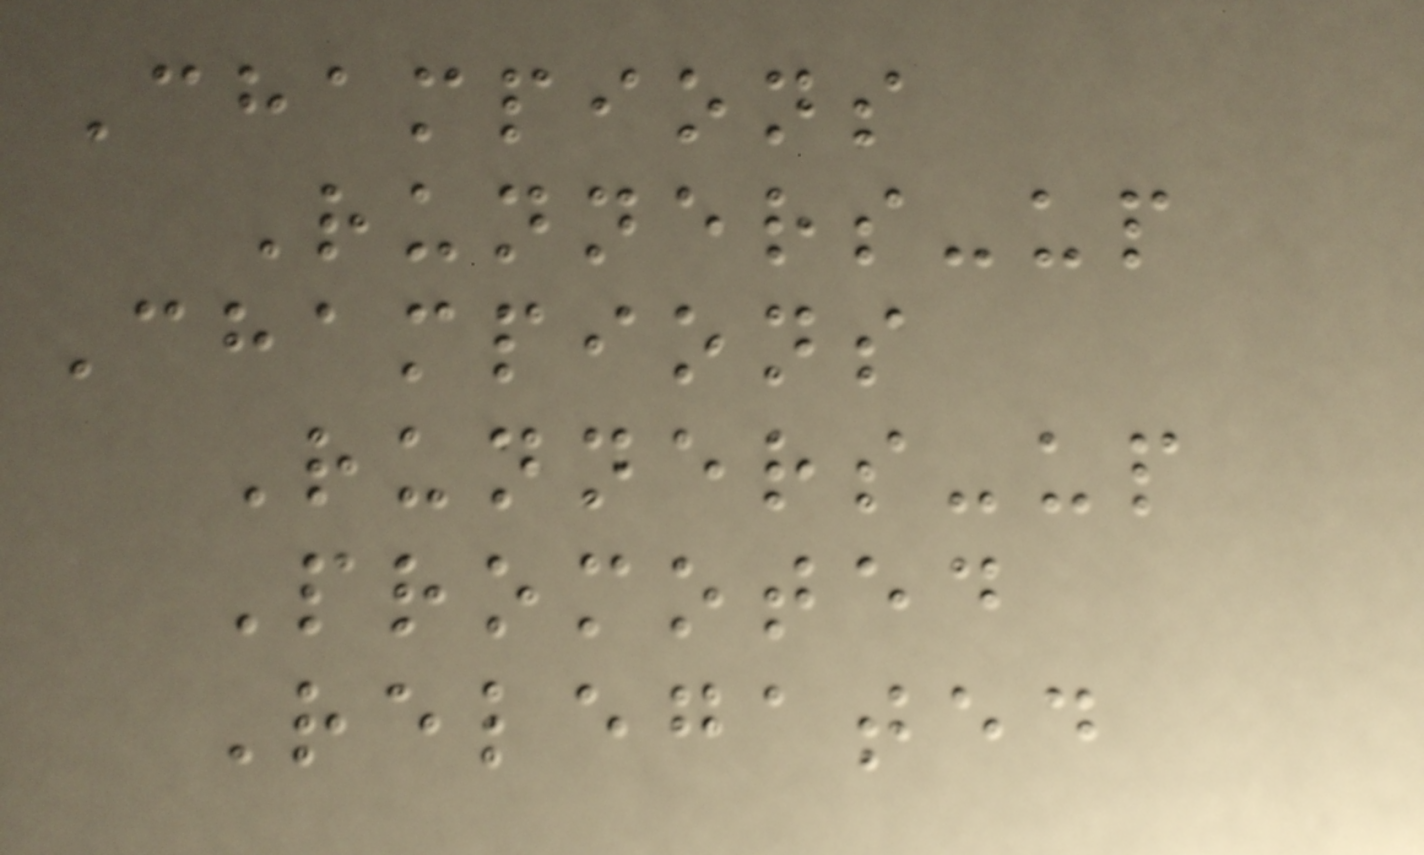Champions
Runners-up
Champions
Runners-up
Promoted
Relegated
